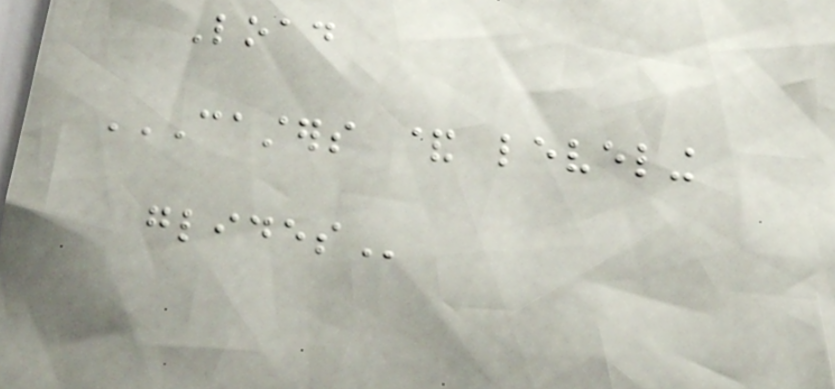Load
CASTERS & LEVELING
GLIDES
